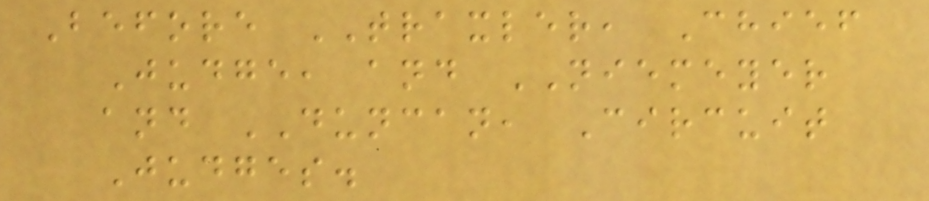Before TRAXLER, Chief
Judge, and NIEMEYER
and DUNCAN, Circuit
Judges.
